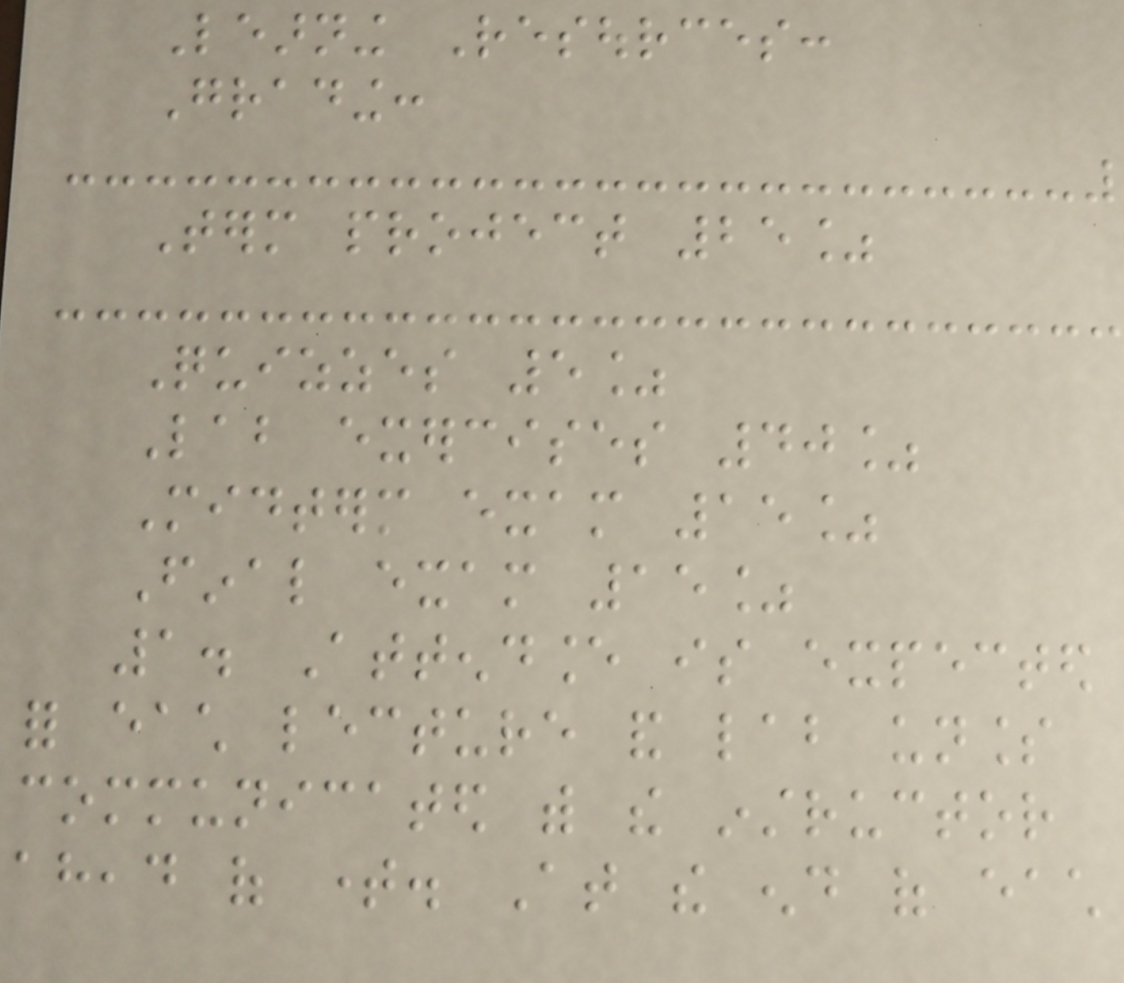Learning Resources:
Grading:
Term project 25%
Quizzes 5%
Lab exercises 40%
Midterm exam 15%
Final exam 15%
1. Attendance is expected
for each lecture and lab unless
communicated with the instructor
ahead of time. At the end of each
